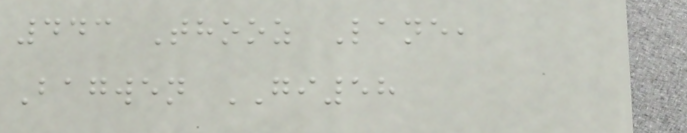443 Thooz Lane,
Bagwen GI58
